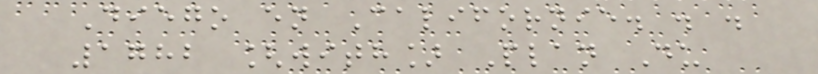Diego en Californie. . .
1782 [with] Plan Du
